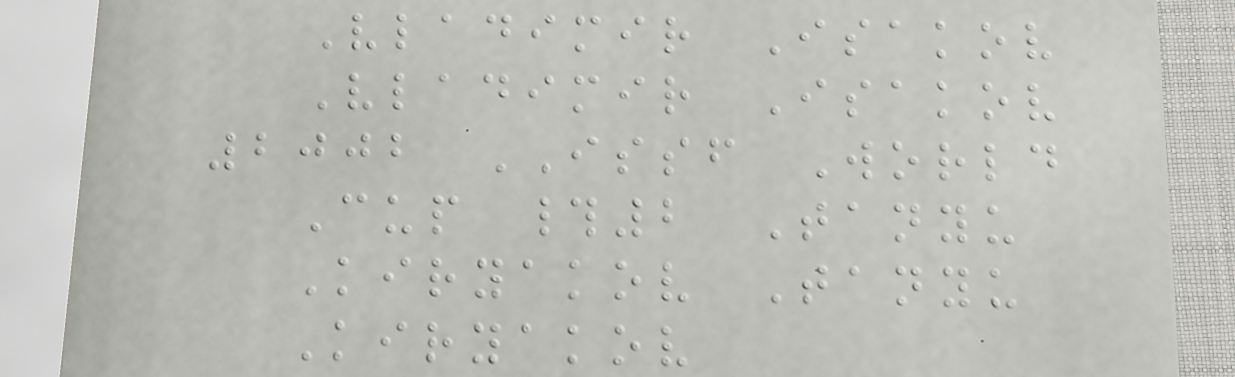Vladimir Isakov
Vladimir Isakov
2002 ISSF World
Cup #2 Tanyu
Kiryakov Tanyu
Kiryakov
